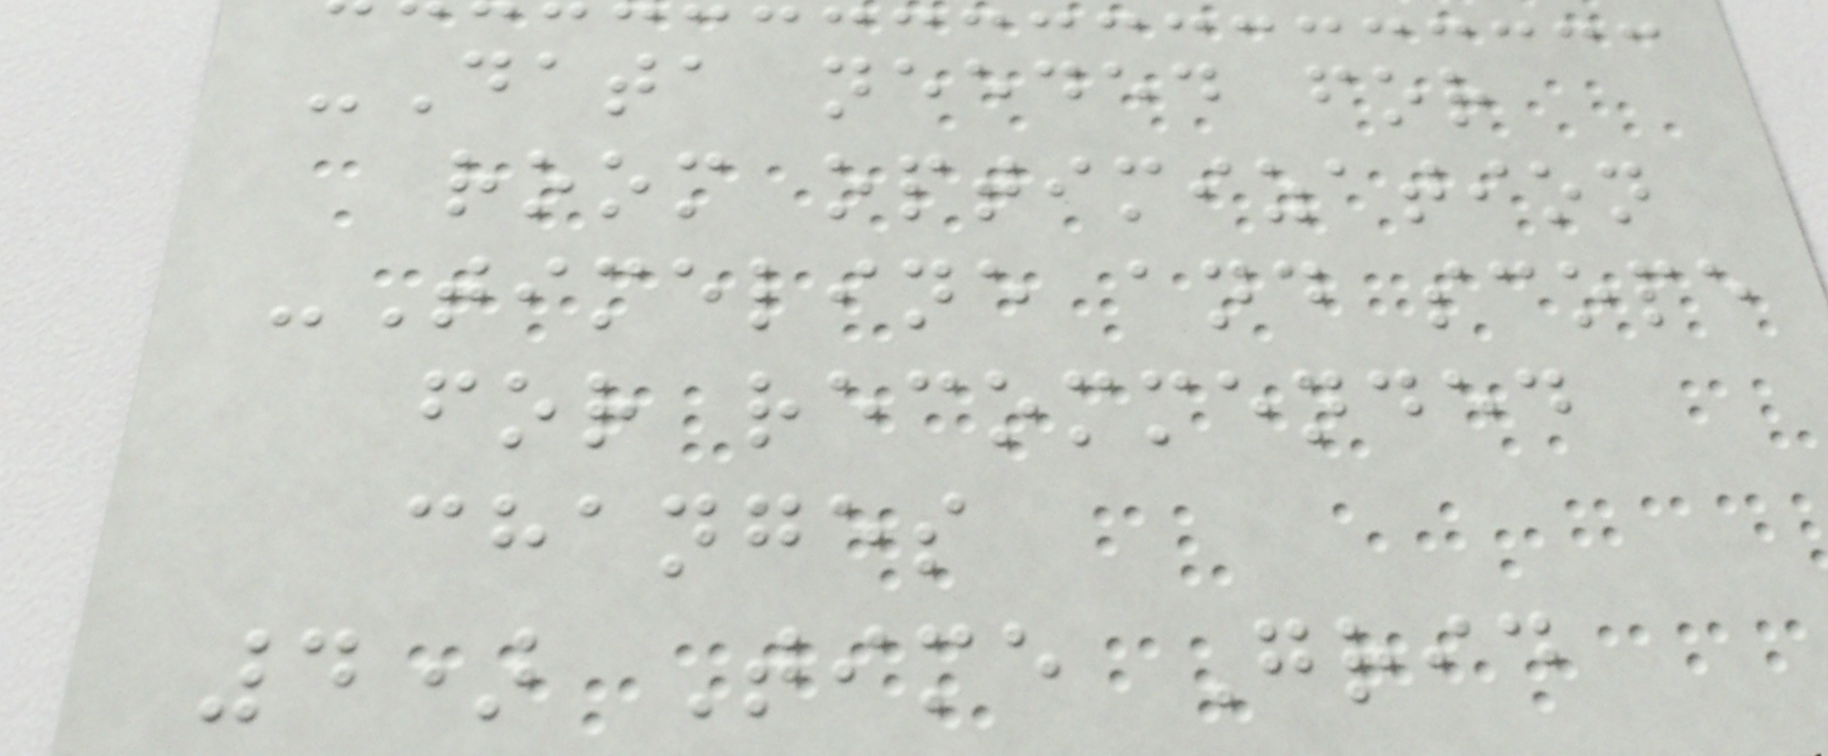-Data needed for
room optimization
-Timeline and scope
for recommended
changes
4) Time Grid
